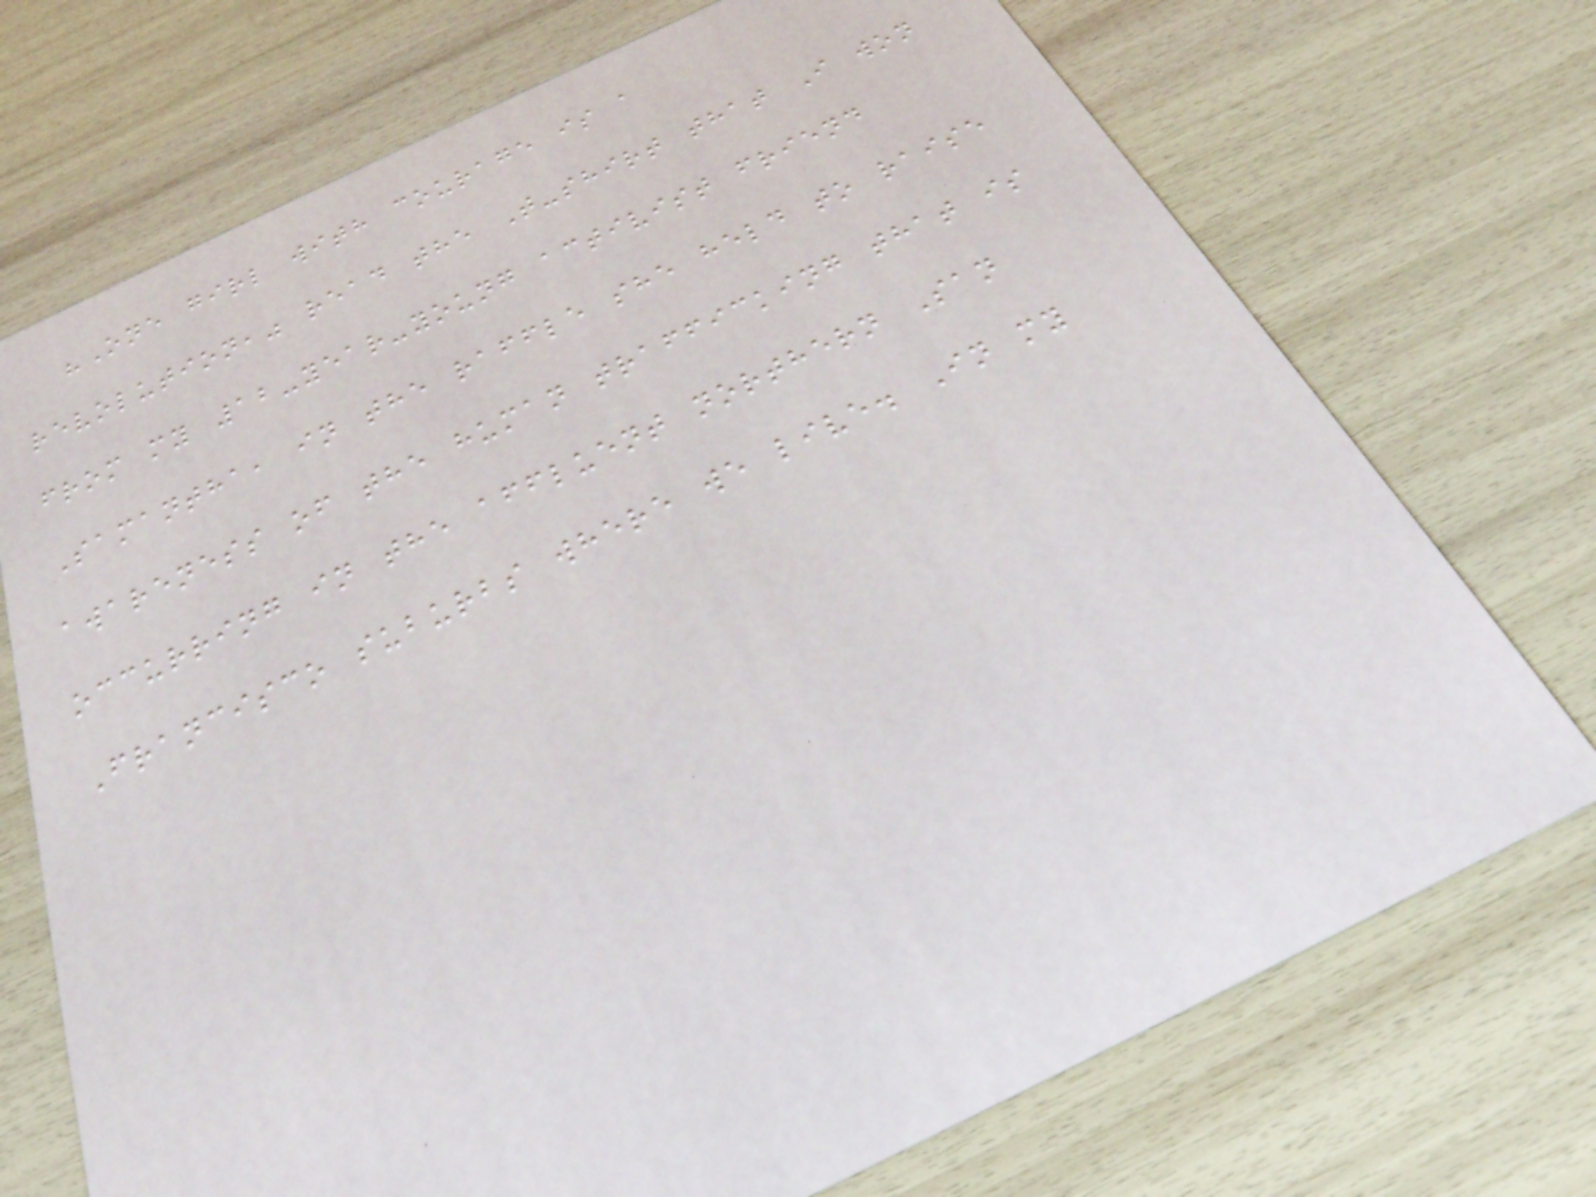"One girl with courage is a
revolution," read the T-shirt that I won
from my 12-year-young activist friend
Samantha, in the raffle she held to raise
awareness of the human trafficking that is
occurring in the affluent northern San
Francisco suburbs where we live. In my
